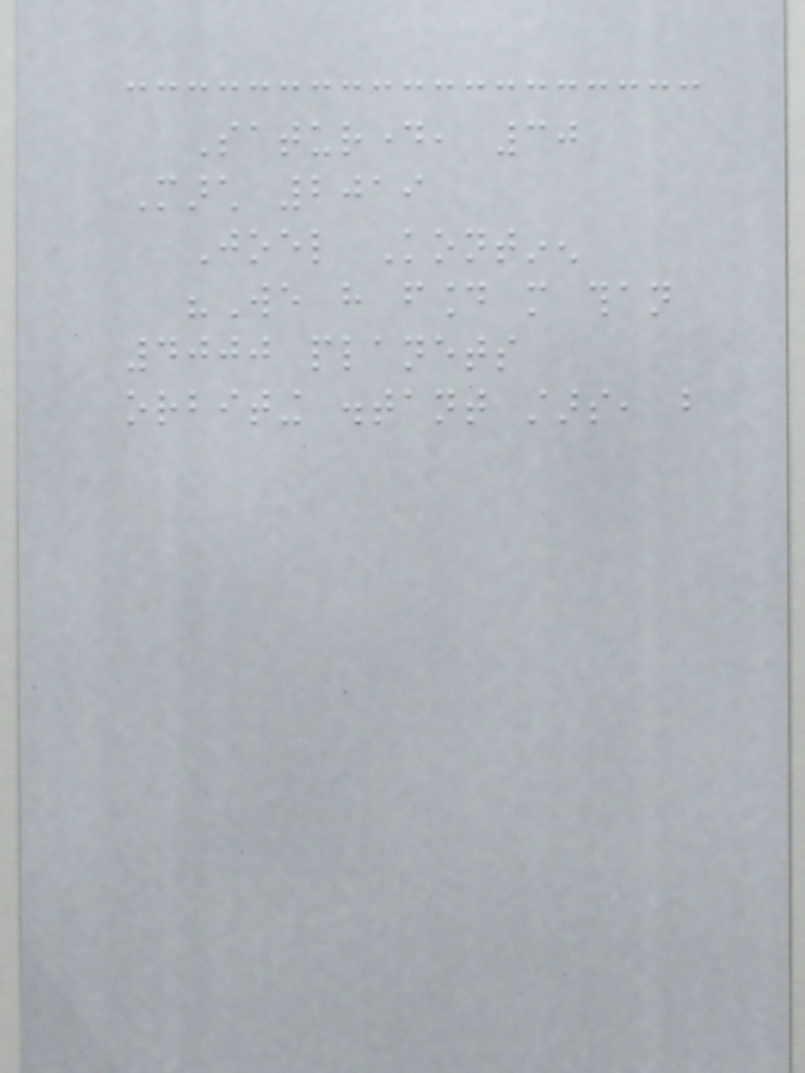Saturday, 30
March 2019
Joel Kontinen
"We have found more than
4000 planets
orbiting distant stars, but
